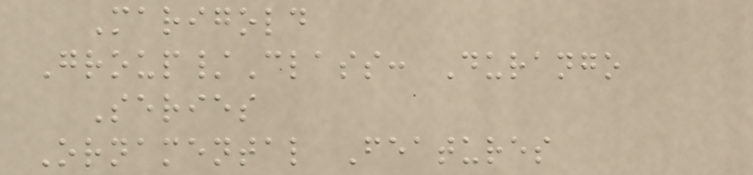Marigold
Group/Class: Durango
Series
Ornamental Features
